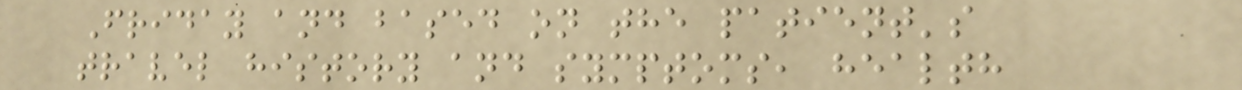Friday and based on the patient's
travel history and symptoms, health
